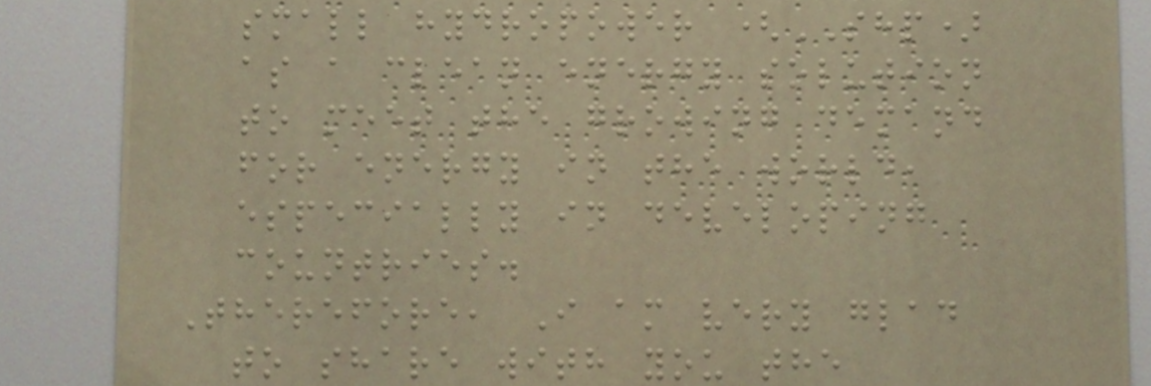small hydropower (SHP)
as a clean energy solution
to meet the growing demand
for energy in the world,
especially in developing
countries.
Therefore, I am very glad
to share with you the
